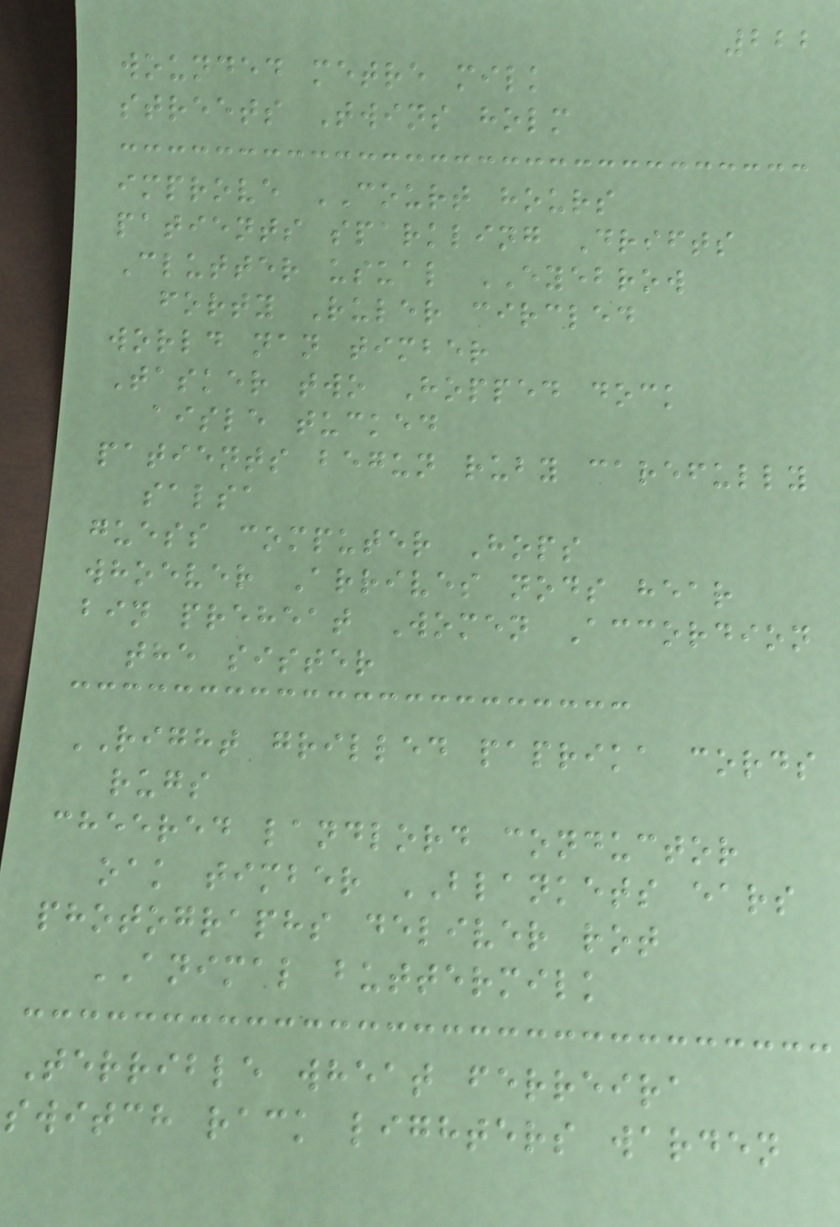222
wounded metre milk
streets Twins holm
improve COURT hours
patients sparkling Drifts
Clutter usual EYEBROW
forty Ruler circled
world nan timber
Tasker two Hopped dock
aisle tucked
patients begun ruby carefully
salsa
guess computer Hops
whoever Arrives nods hear
bin preheat Women Accordion
the sister
RIGHT grilled paprika cords
rugs
cheered landlord conductor
oak timber BLANKETS ears
photographs deliver rot
ANIMAL buttermilk
Terrible wheat ferreira
switch rack lighters warden
